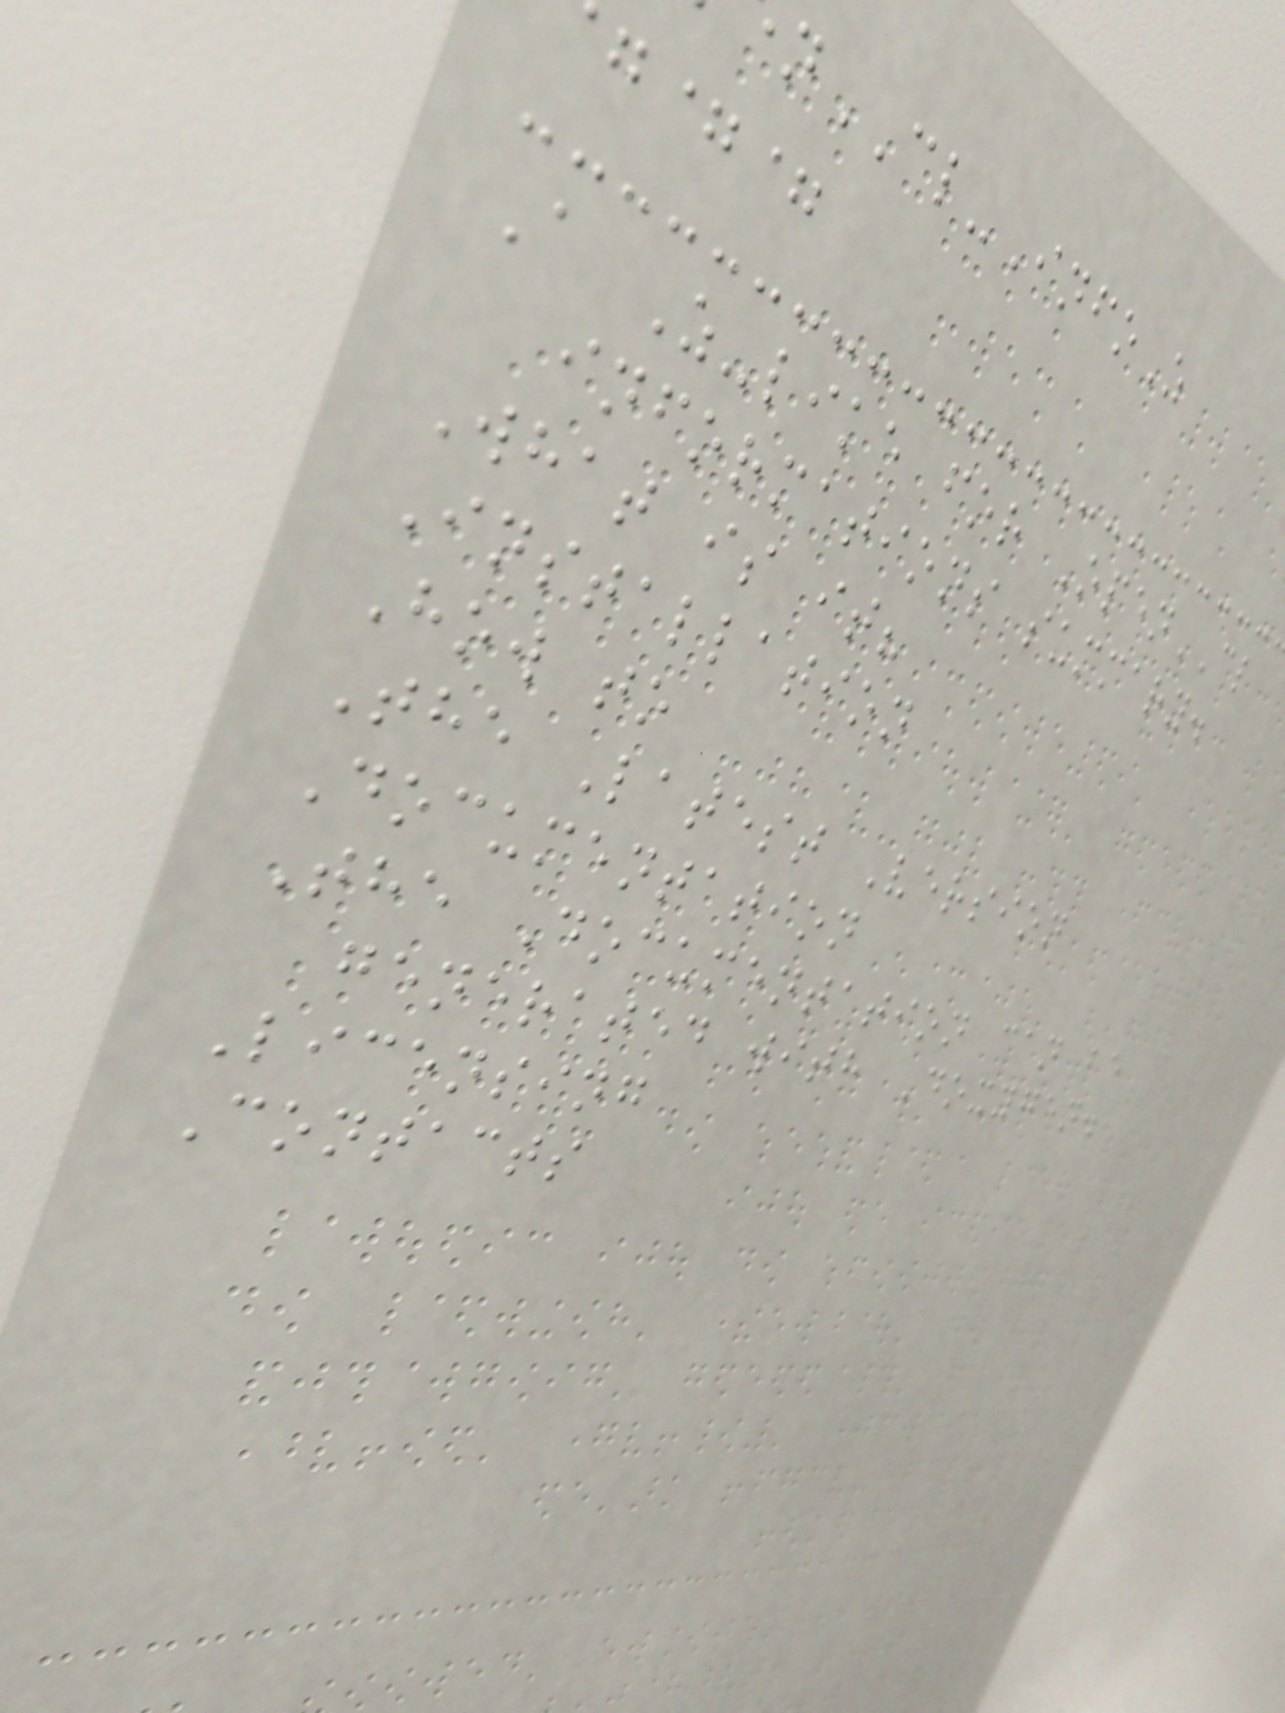nCL-InfoZ
==
A Z-like for OpenCL
informations summary.
What is it?
Installation
How to
The Latest Version
Documentation
The Documentation can be
generated with Doxygen.
Licensing
Contacts
